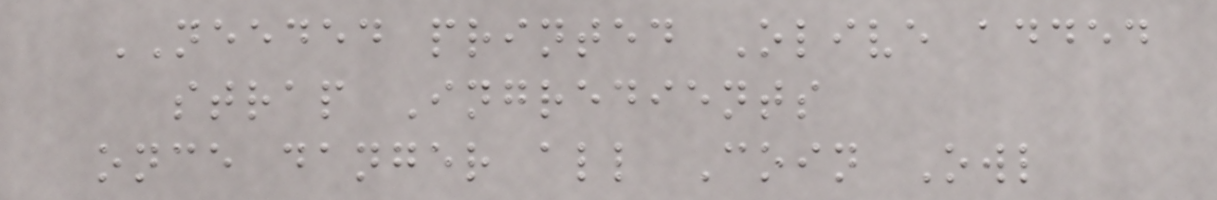NEEDED printed Olive added
strap Ingredients
once danger all Coin Owl
